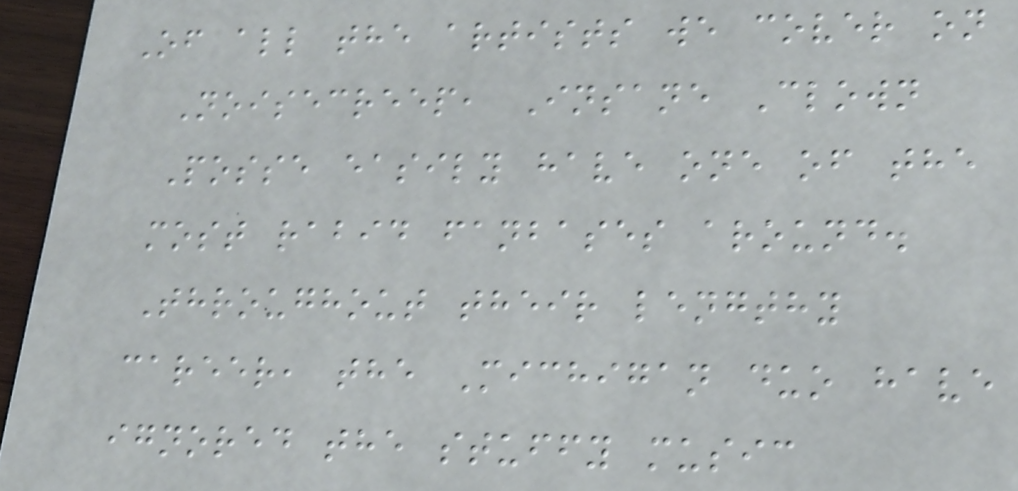Of all the artists we cover on
Noisecreep, Insane Clown
Posse easily have one of the
most rabid fanbases around.
Throughout their lengthy
career, the Michigan duo have
ignored the stuffy music
